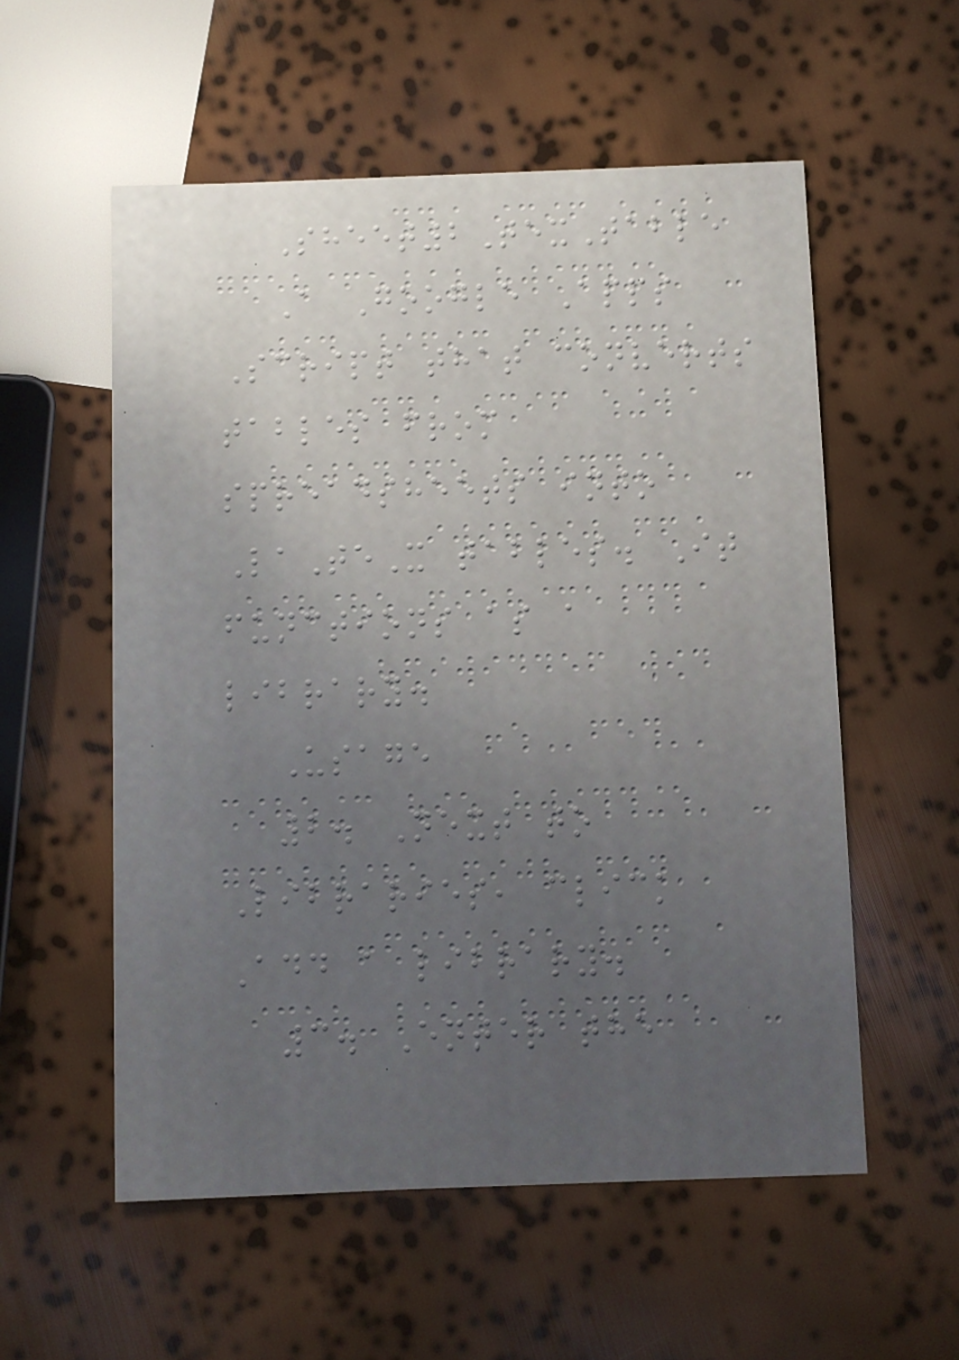Sheet2TexTable
A Google Apps
Script that converts
tables from
spreadsheets into
LaTeX tables. It
functions as a
library.
Usage
2. Next to
Libraries, click
Add a library.
3. Enter the
